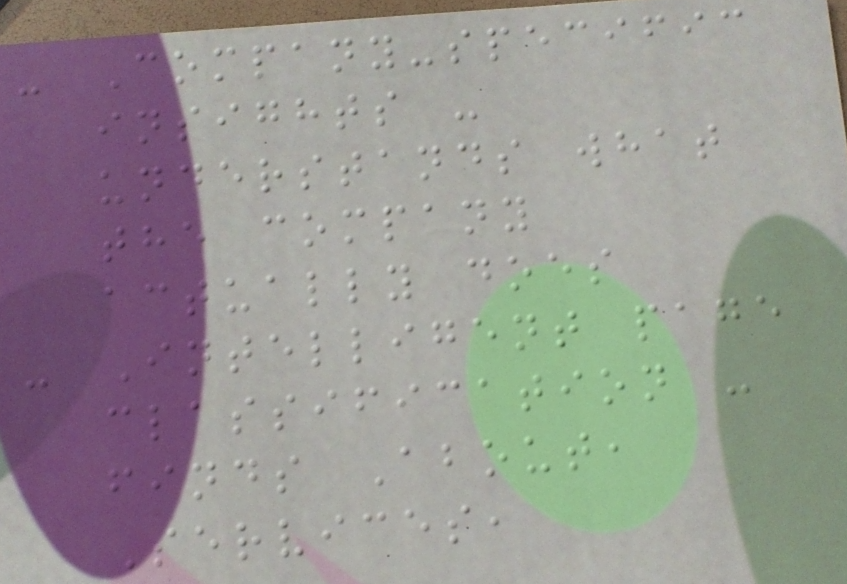- Company-specific
insights -
understands what
the company
actually does
- Intelligent page
classification -
finds About,
Services,
